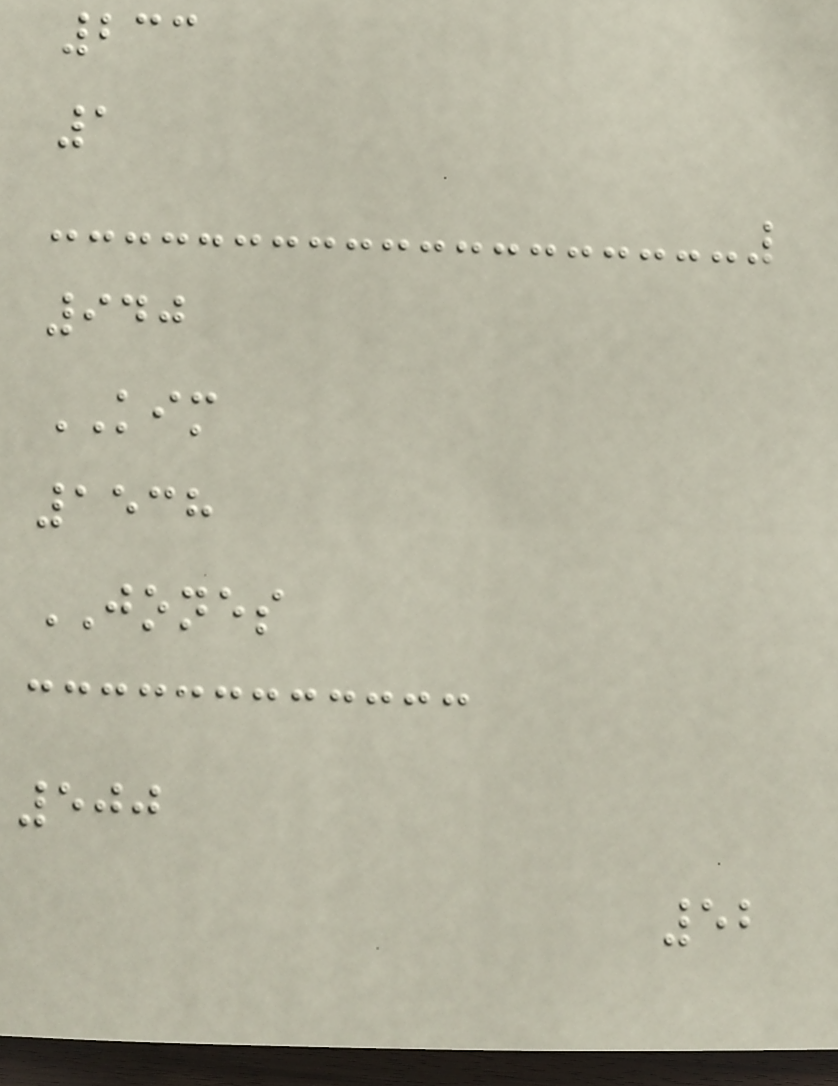233
1
940
KIM
1538
JONES
500
52
